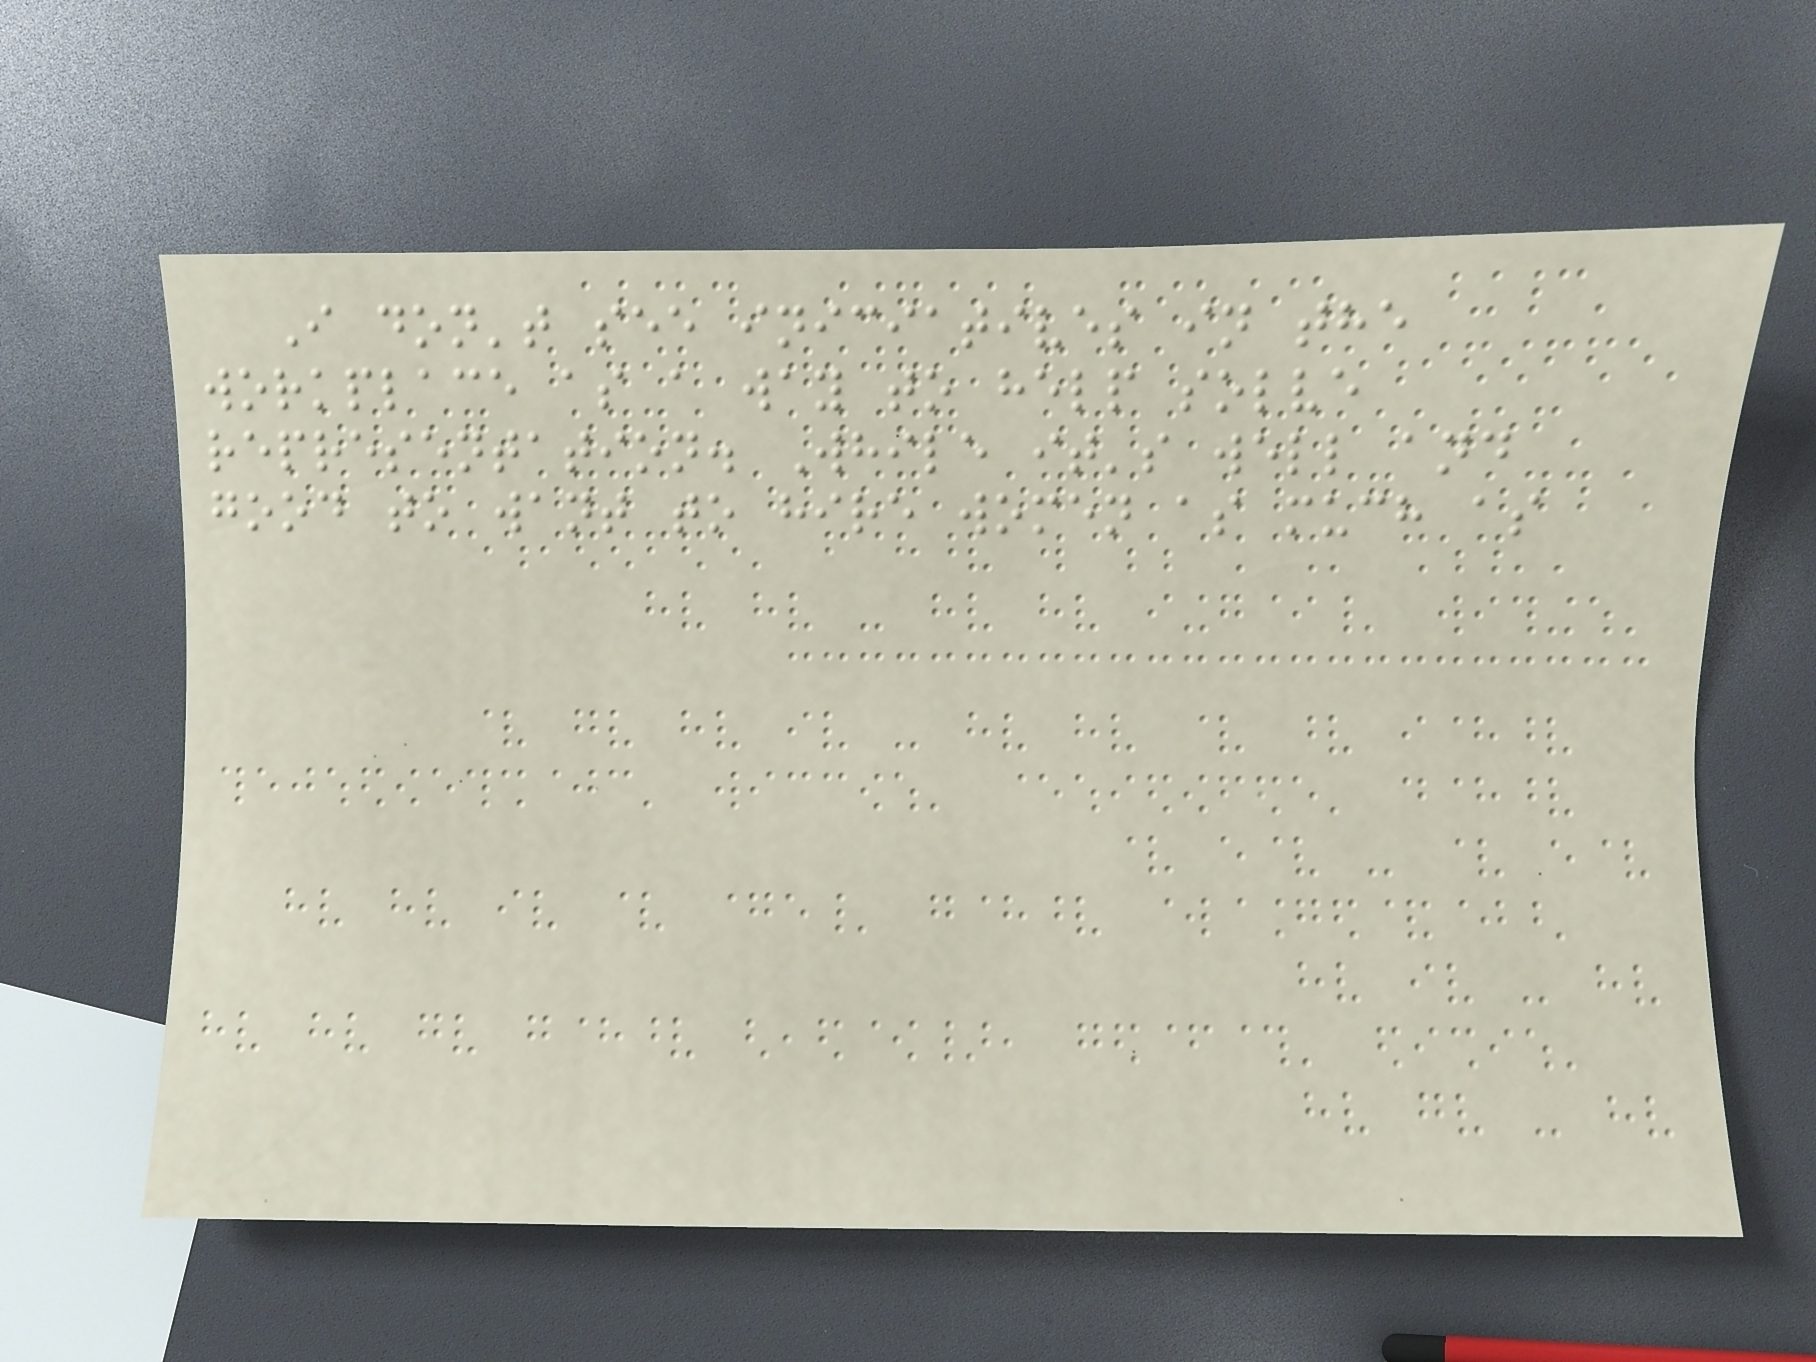I don't see iniciatives in the
workplace as a way to help solve
representation. While it's well and
good to want to hire women as much as
